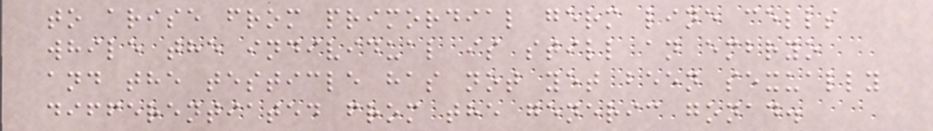to arise from primordial germ line cells
while the individual is still an embryo
and the testicle has not yet been sexually
differentiated from the generic gonad.
